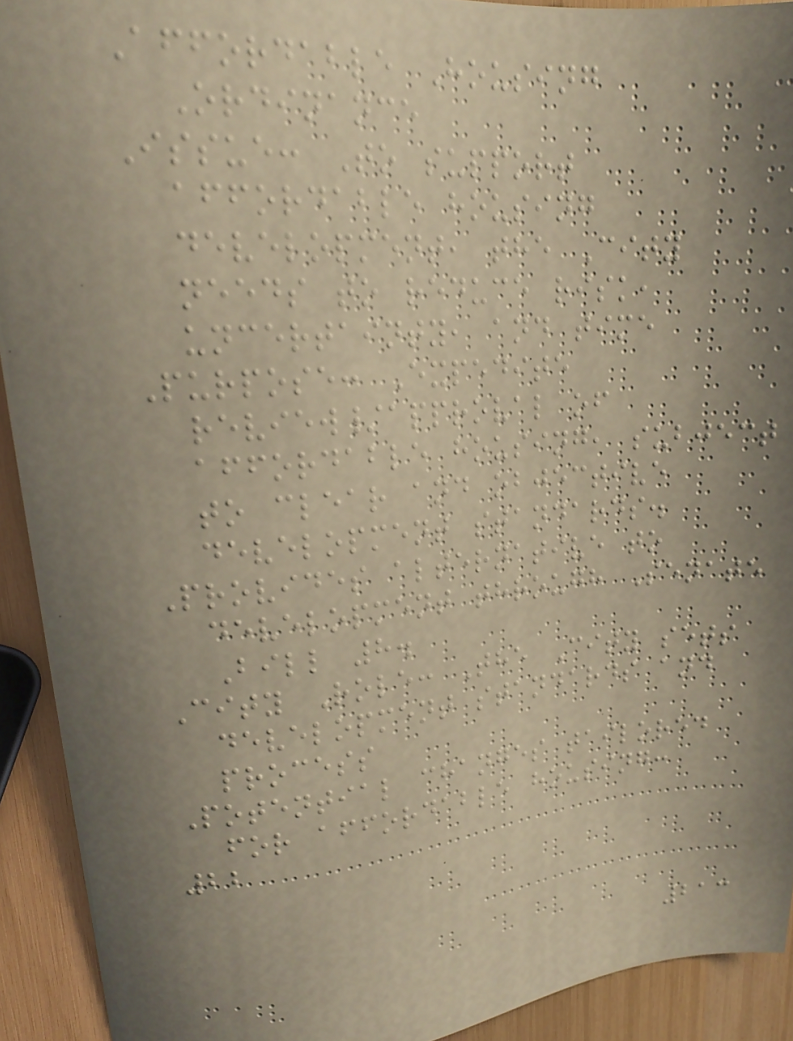Affordable Housing
Ordinance
Issue: To support
affordable housing
development, the City
needs to reduce risk,
uncertainty, and time
Purpose: Expedite
review/approval of
affordable housing, subject
to clear and objective
development standards.
Provides alternative to
development through Senate
Bill 8.
City Role: The City sets
development standards and
process
Potential changes tailored
for affordable housing:
22
213
